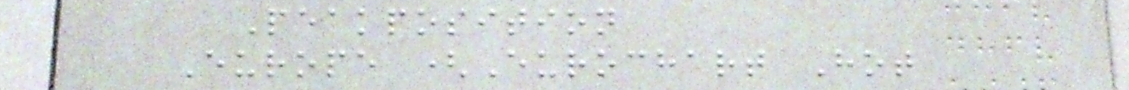Peakposition
Europe (Eurochart Hot
